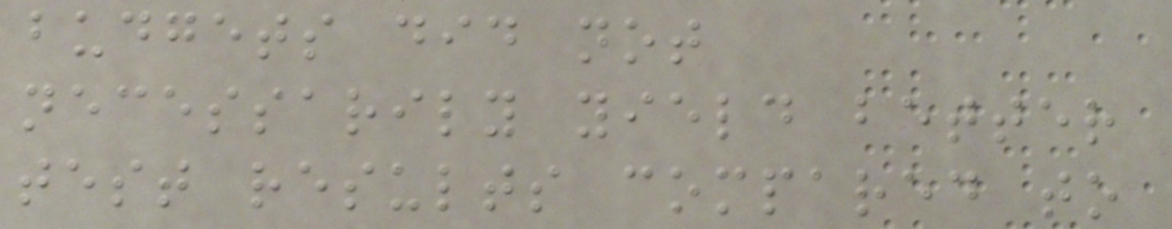budgets did not
necessarily yield better
test results compared to
